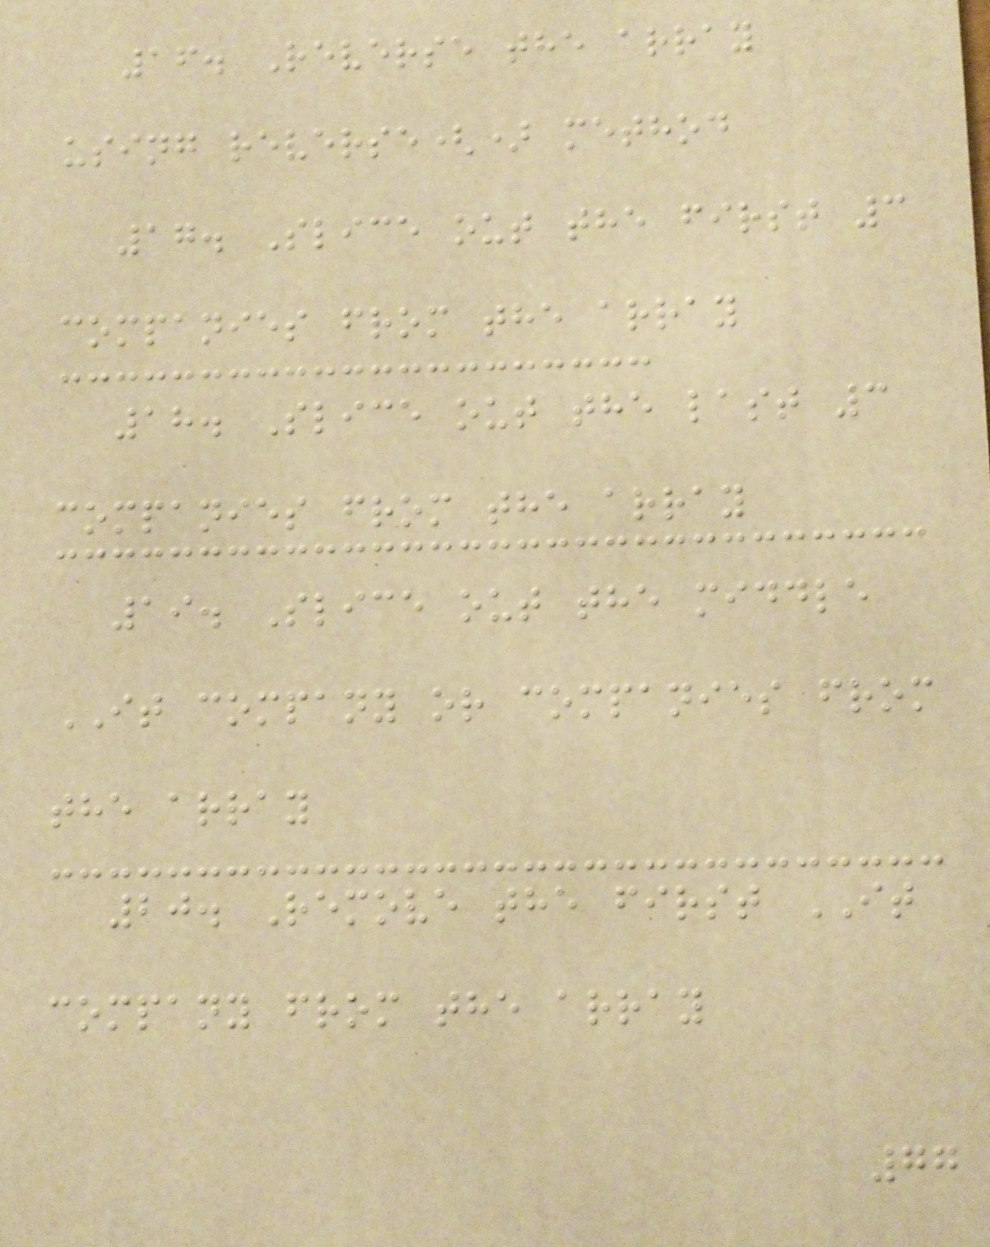16. Reverse the array
using reverse() method
17. Slice out the first 3
companies from the array
18. Slice out the last 3
companies from the array
19. Slice out the middle
IT company or companies from
the array
20. Remove the first IT
company from the array
77
